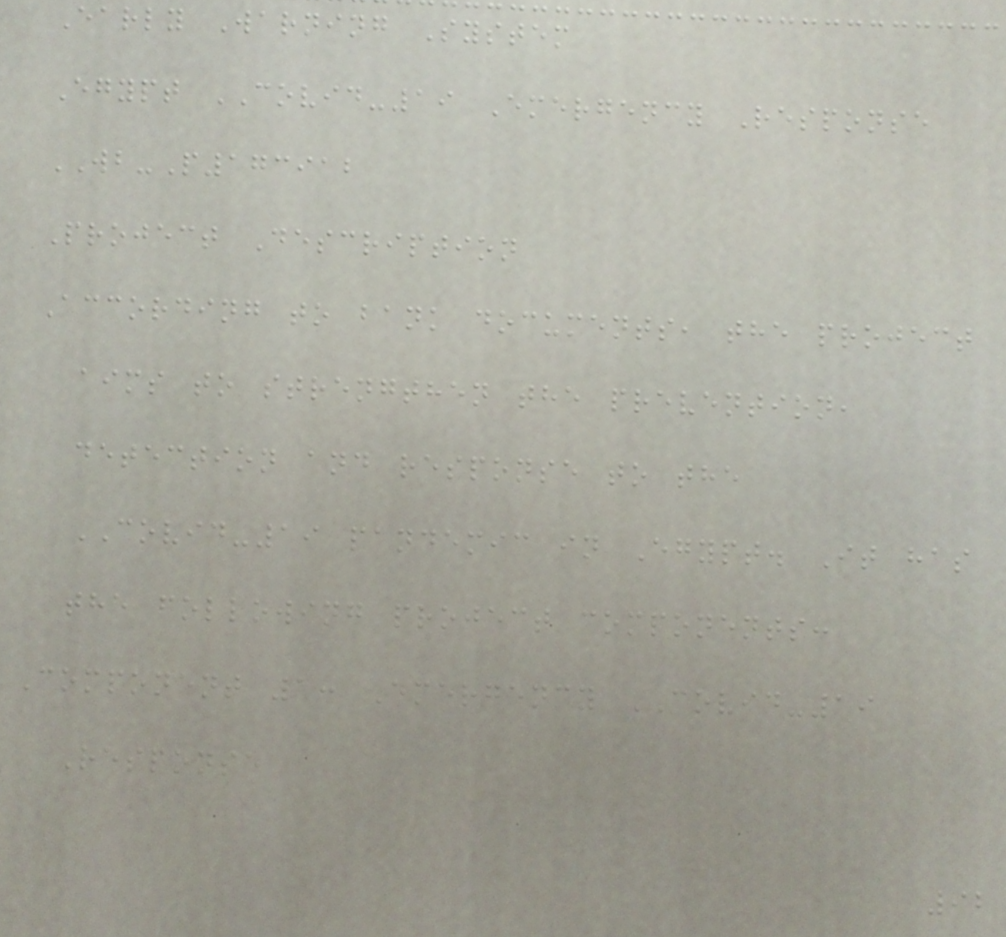Early Warning System
Egypt COVID-19 Emergency Response
WB-P173912
Project Description
According to bank documents, the project
aims to strengthen the prevention,
detection and response to the
COVID-19 pandemic in Egypt. It has
the following project components:
Component 1: Emergency COVID-19
Response
92
